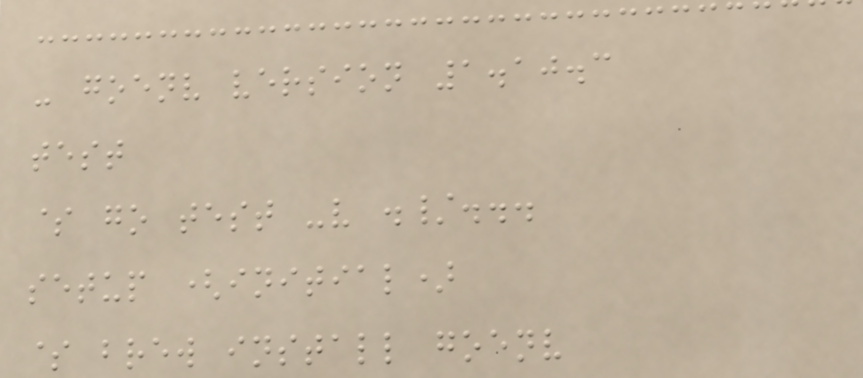- goenv version 1.10.3
test
$ go test -v ./...
setup (initial)
$ brew install goenv
